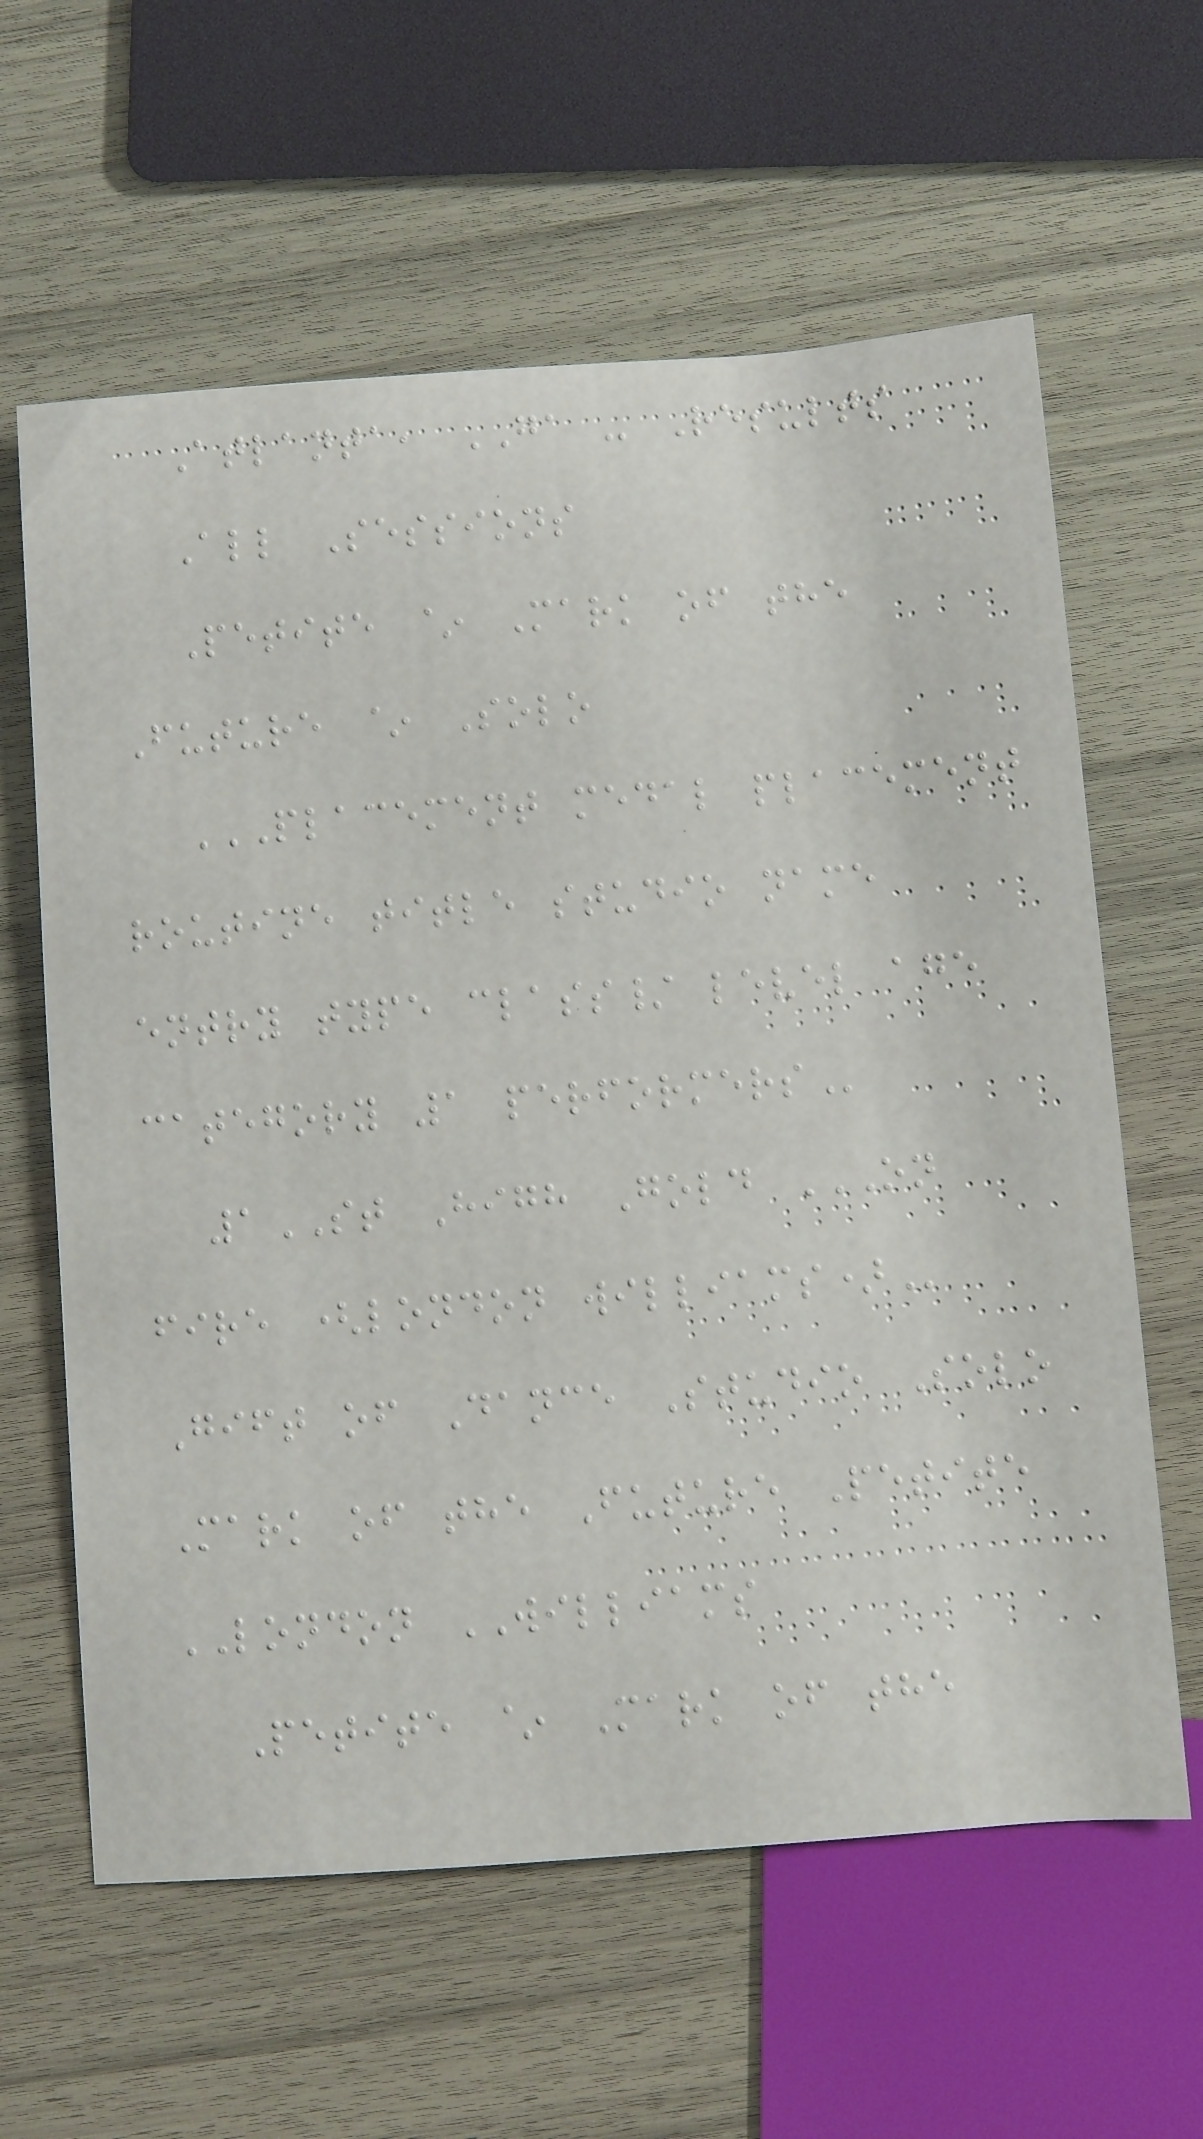Atlanta, GA - Results
All Sessions
Petite ~ Mark of the
Future ~ Solo
PLACEMENT MEDAL PLACEMENT
ROUTINE TITLE STUDIO NAME
ENTRY TYPE CLASS/ LEVEL AGE
CATEGORY 1 PERFORMERS
1ST High Gold ON
FIRE (LONDON WILLIAMS)
Gift of Dance Studio Solo
Mark of the Future Petite
LONDON WILLIAMS
Petite ~ Mark of the
